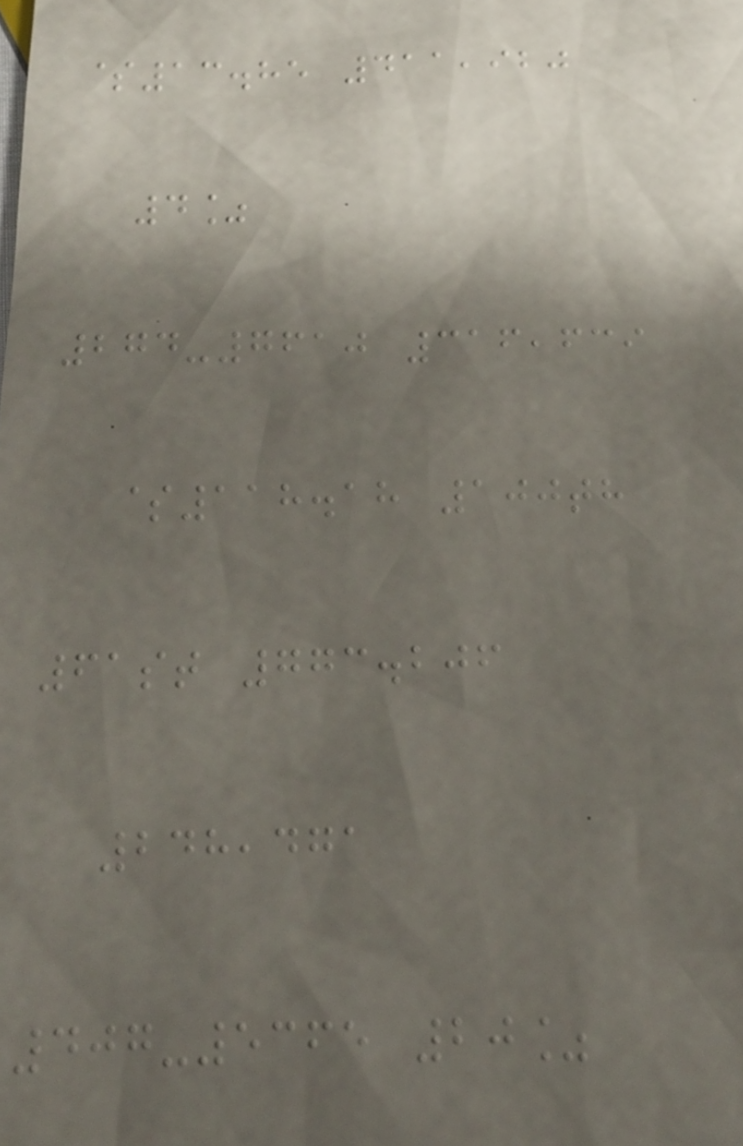$13.85 411,920
4%
274-7610 316,639
$118.18 100th
61st 773.206
248,471
407-5365 20%
